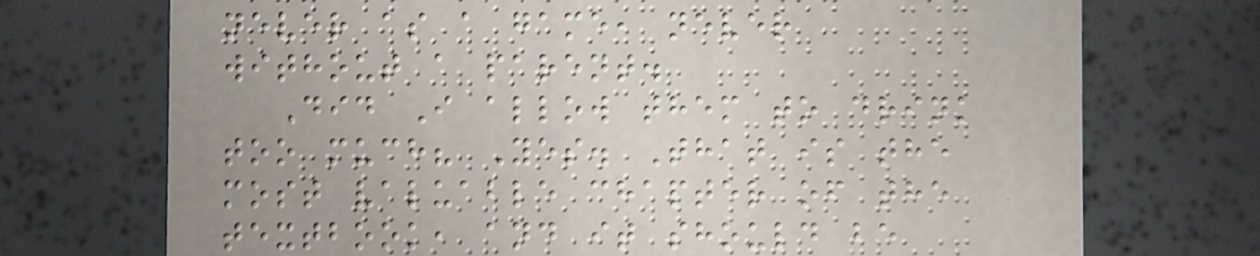never as a game, never
without a parent.
Did I allow them to drink
too much? Yes. That is the
most valuable chapter of the
textbook, and it should be
